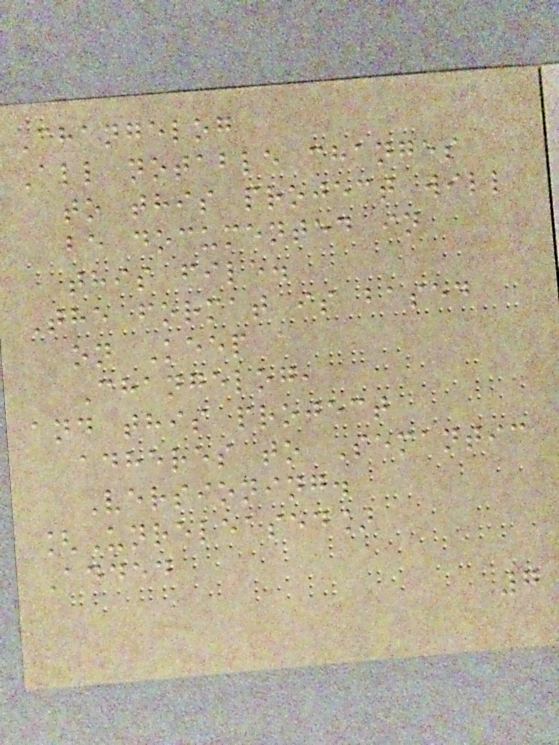Changelog
All notable changes
to this project will
be documented in
this file.
The format is based
on Keep a
Changelog,
and this project
adheres to Semantic
Versioning.
[Unreleased]
Added
7
